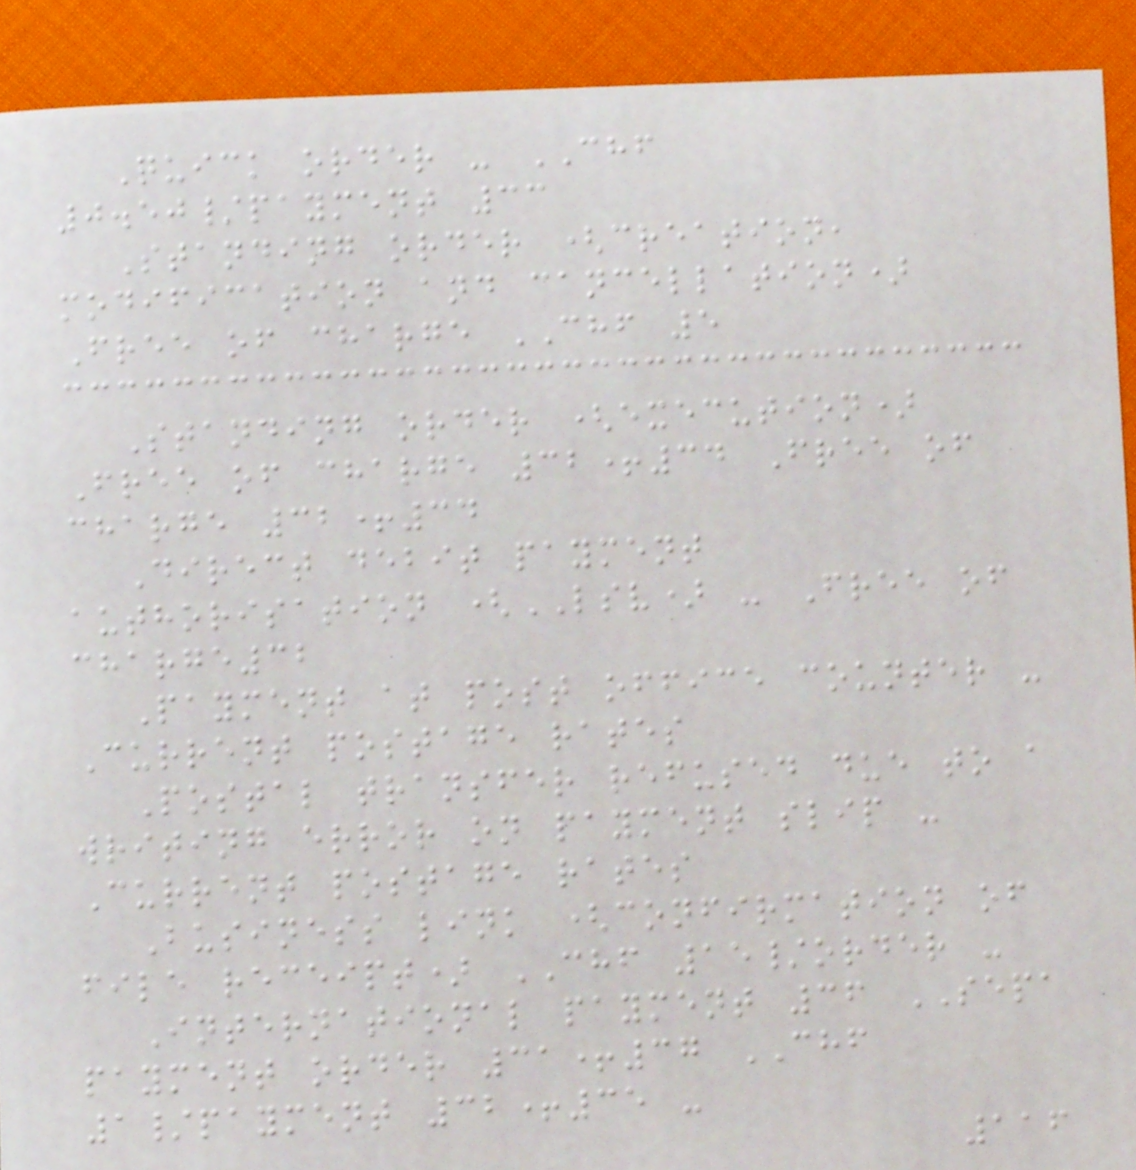Quick order - CHF
0.50/payment 33
Standing order (creation,
modification and cancellation)
Free of charge CHF 5
Standing order (execution)
Free of charge 32+34 Free of
charge 32+34
Direct debit payment
authorisation (LSV) - Free of
charge32
Payment at post office counter -
Current postage rates
Postal transfer refused due to a
writing error on payment slip -
Current postage rates
Business link (confirmation of
file receipt) CHF 15/order -
International payment 36 SEPA
payment order 31+37 CHF
1/payment 32+35 -
116
